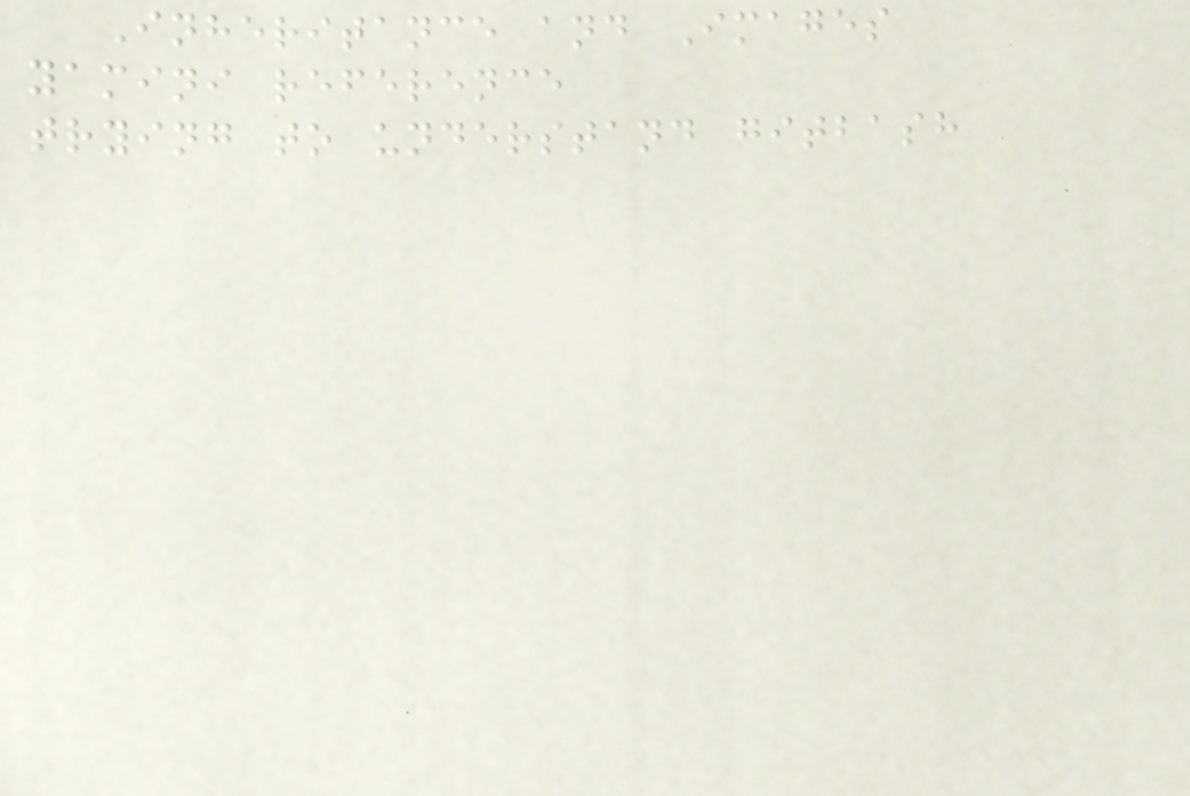Inheritance and Images
yamini reference
trying to understand gitbash
